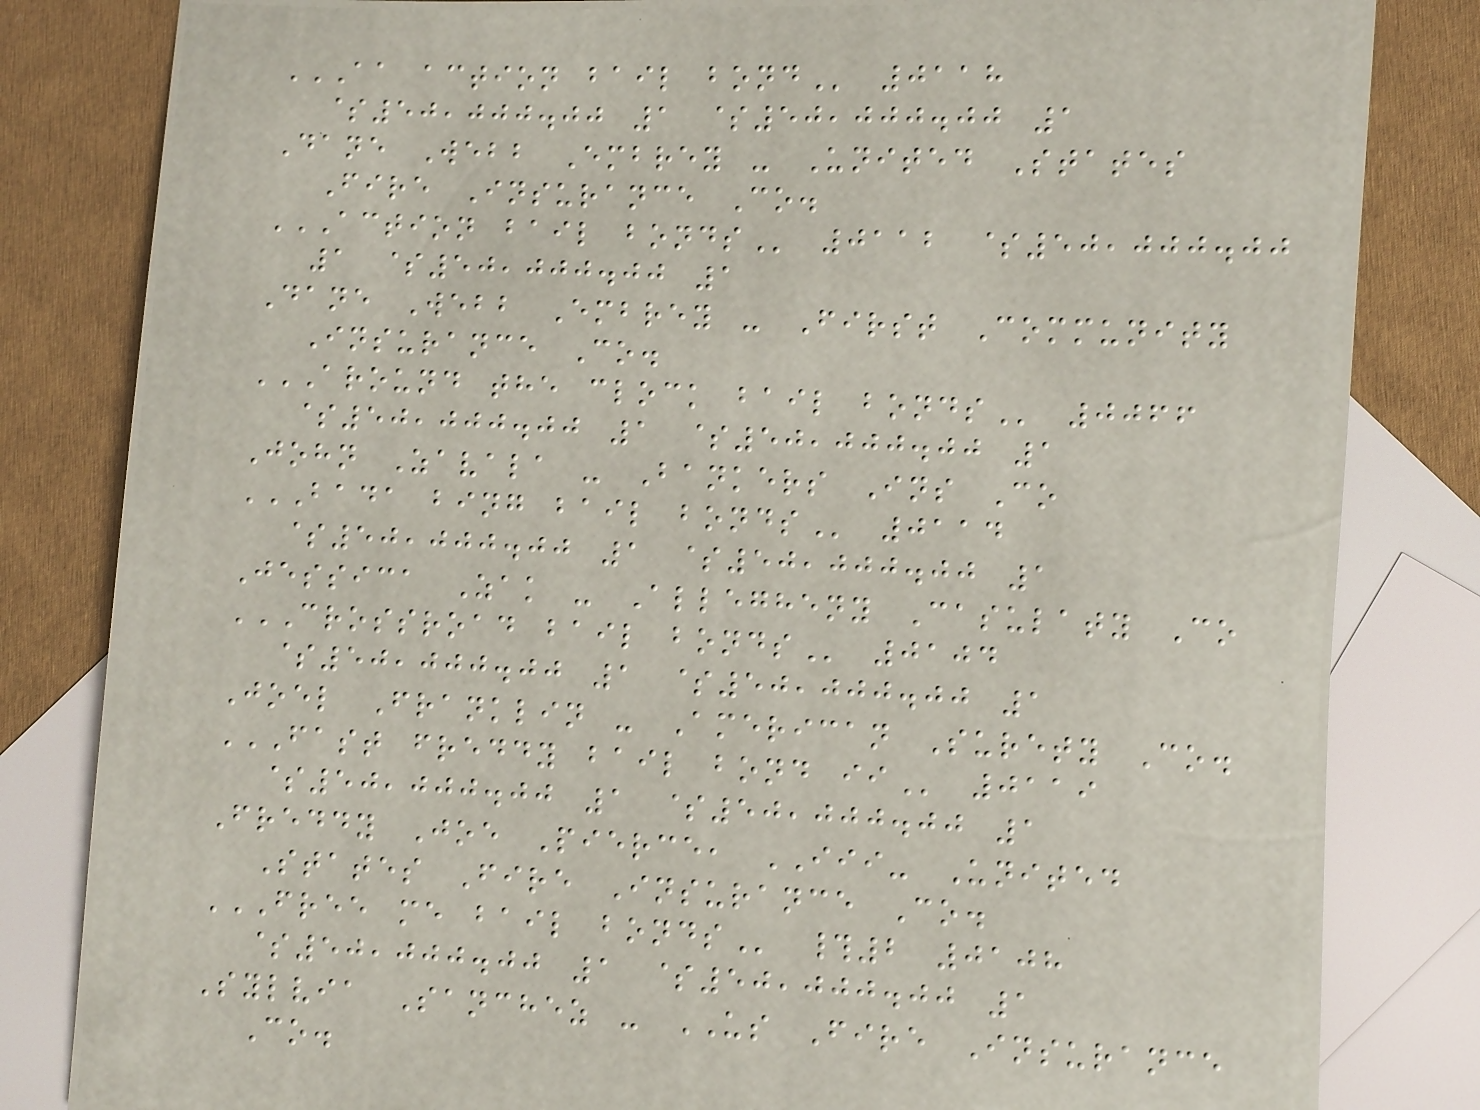AA ACTION BAIL BOND 0118
$50,000.00 1 $50,000.00 1
Dane Webb Embrey - United States
Fire Insurance Co.
ACTION BAIL BONDS 0112 $50,000.00
1 $50,000.00 1
Dane Webb Embrey - First Community
Insurance Co.
AROUND THE CLOCK BAIL BONDS 0066
$50,000.00 1 $50,000.00 1
John Zavala - Bankers Ins Co
BADA BING BAIL BONDS 0114
$50,000.00 1 $50,000.00 1
Jessica Zak - Allegheny Casulaty Co
CROSSROAD BAIL BONDS 0104
$50,000.00 1 $50,000.00 1
Joel Franklin - American Surety Co.
FAST FREDDY BAIL BOND II 0119
$50,000.00 1 $50,000.00 1
Freddy Joe Pierce, III- United
States Fire Insurance Co.
FREE ME BAIL BONDS #2 0108
$50,000.00 1 $50,000.00 1
Sylvia Sanchez - US Fire Insurance
Co.
